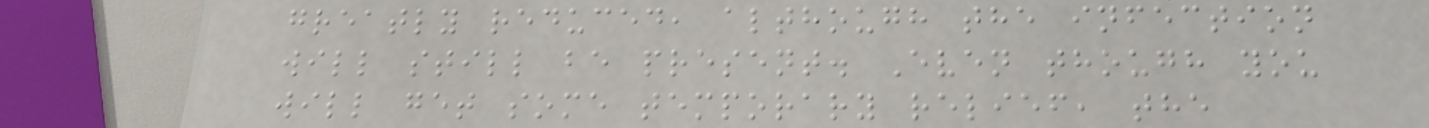greatly reduced, although the infection
will still be present. Even though you
will get some temporary relief, the
